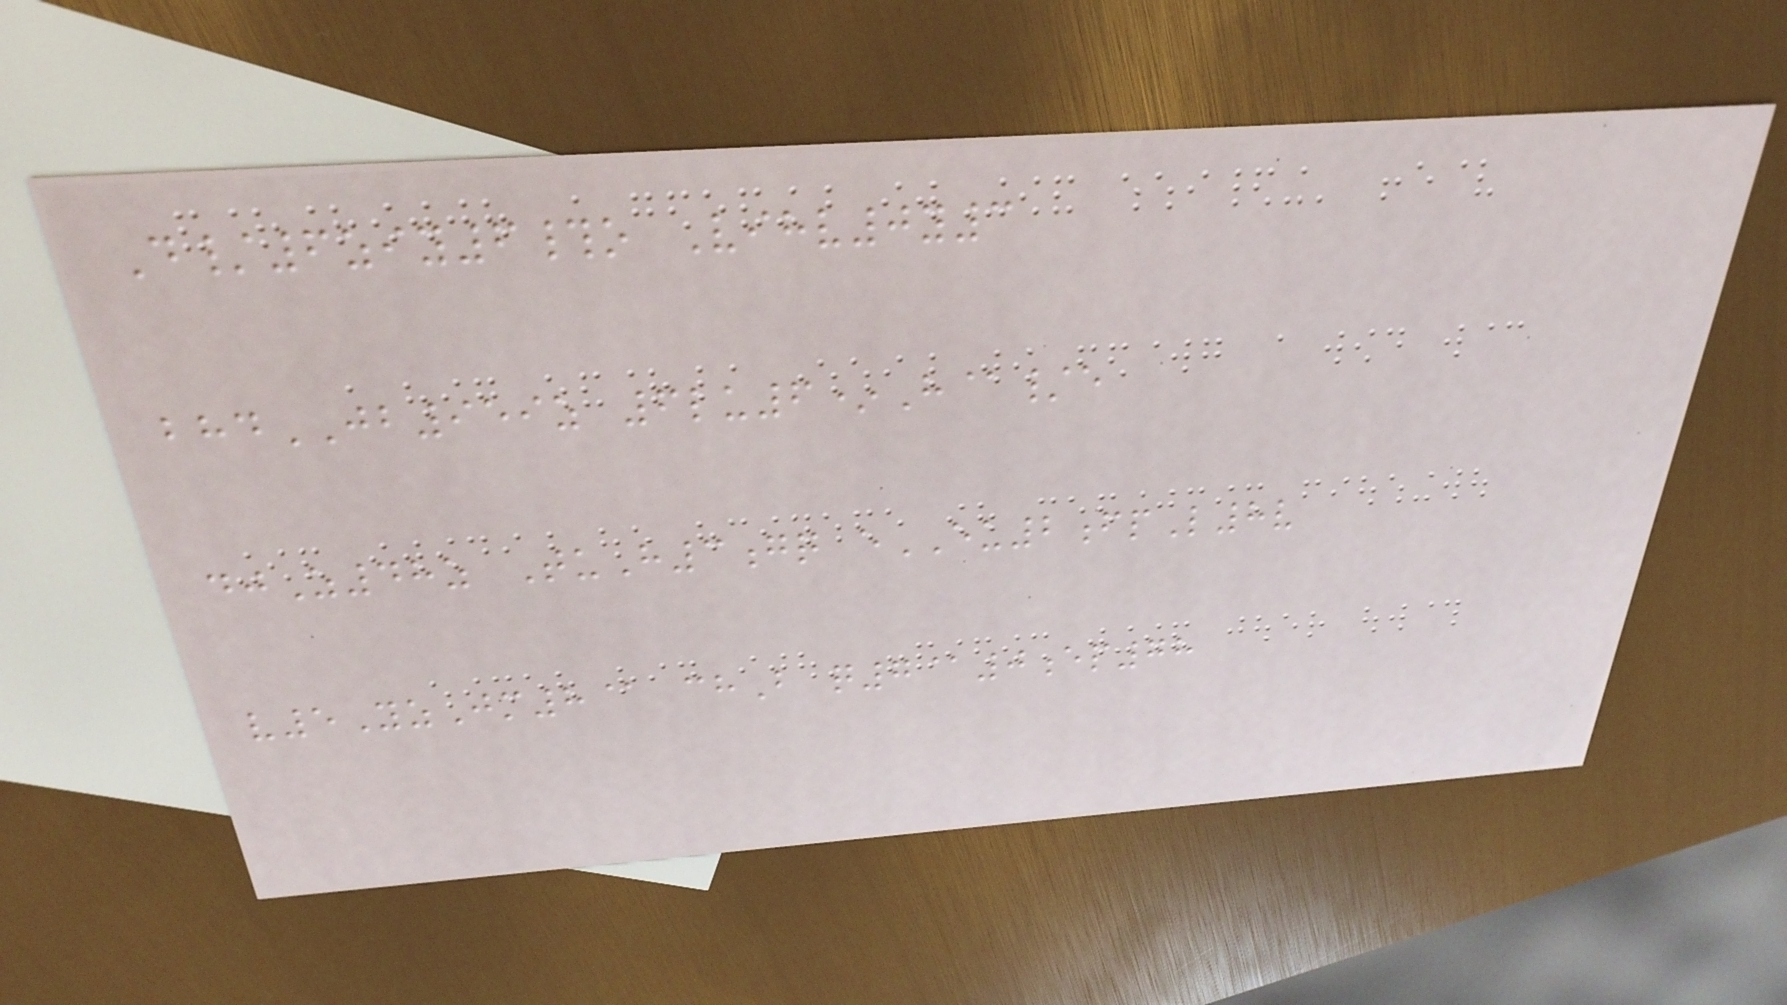D/6ziy6#o Vihv0y3
bhdJB959z 6lu6*H@/e
djZ48z TuH3gq eEU2fpL8v
v5YzJm8@ chB q7@0ep78
